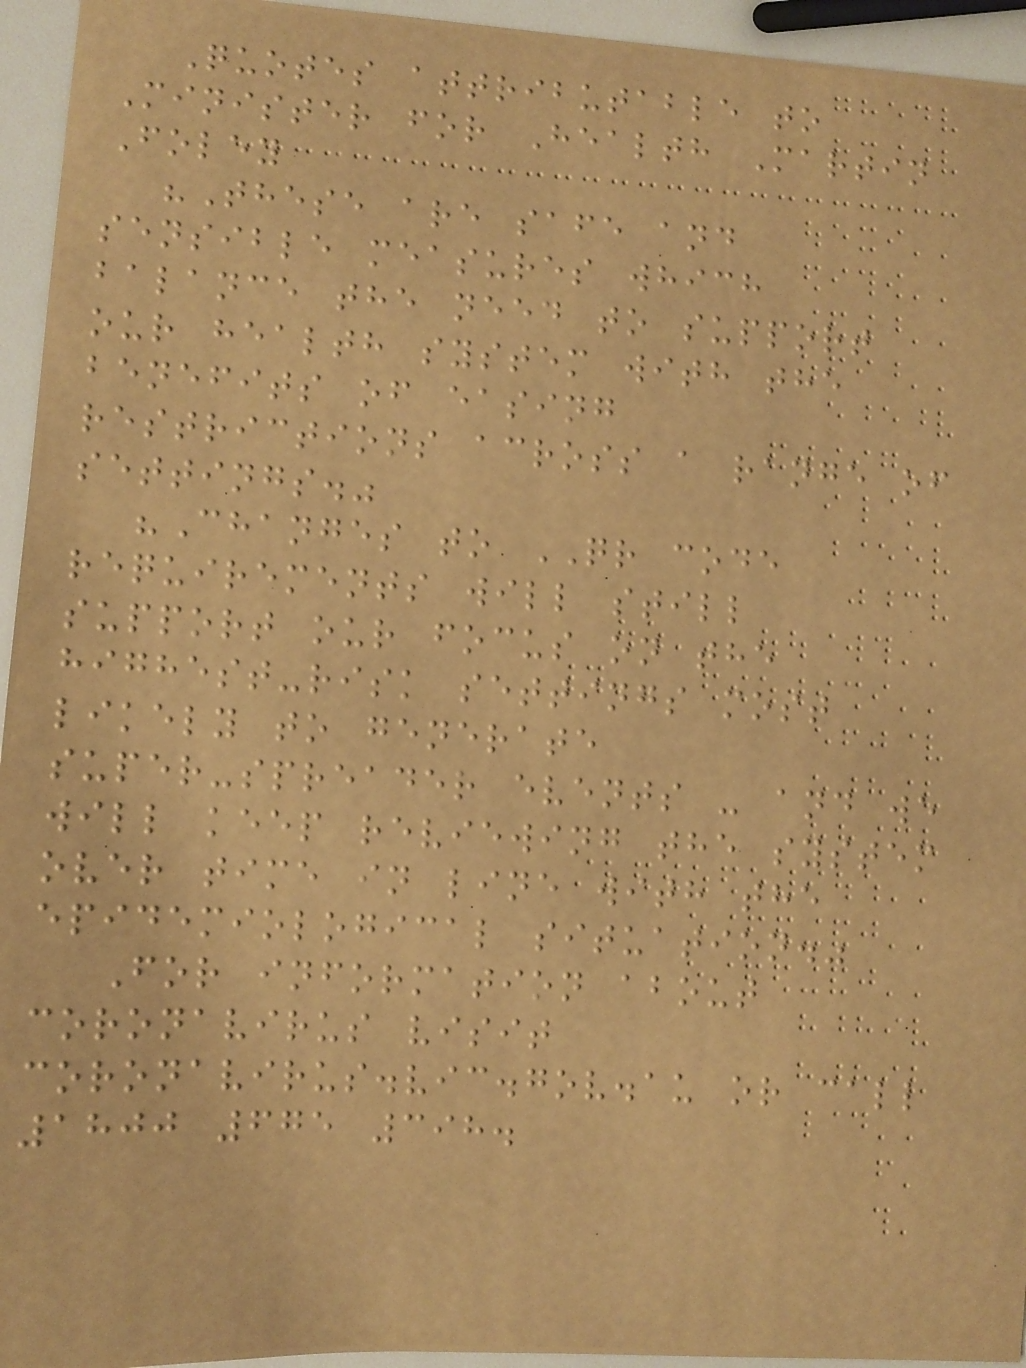Quotes attributable to
Minister for Health Martin
Foley
"These are safe and
sensible measures which
balance the need to support
our health system with the
benefits of easing
restrictions across a range of
settings."
"Changes to QR code
requirements will still
support our focus on the
highest-risk settings most
likely to generate
super-spreader events - and we
will keep reviewing the system
over time in line with the
epidemiological situation."
For information about
coronavirus visit
coronavirus.vic.gov.au or call
1800 675 398.
